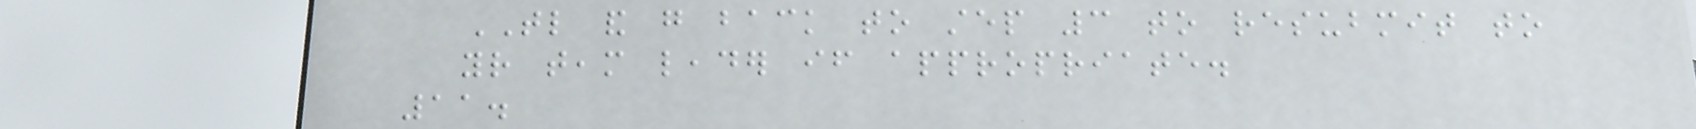TL and go back to step 3 to resubmit to
your team leader if appropriate.
11.
